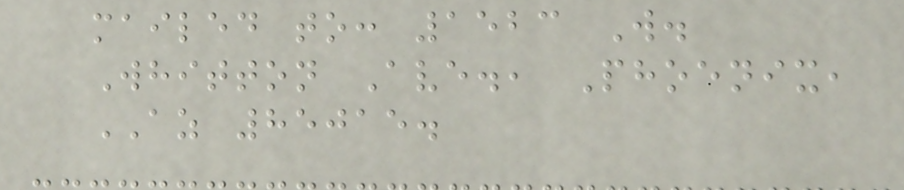mailed to: 1523 W.
Whitton Ave., Phoenix,
AZ 85015.
